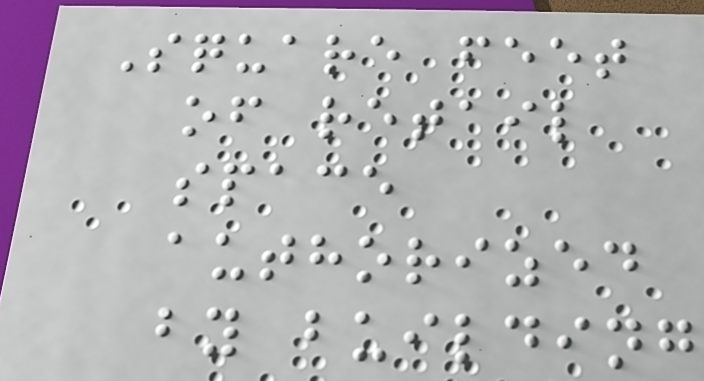Square feet
of retail
space
authorized
by building
